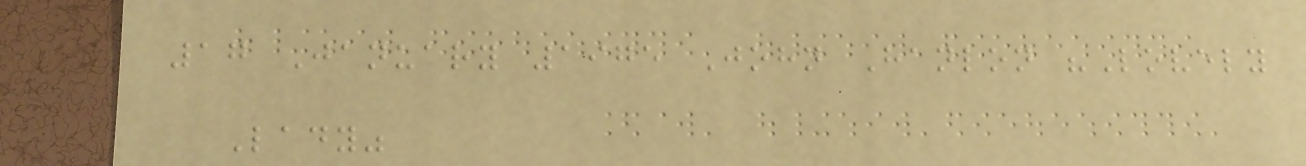17 January 1975 John Hanlon "Lovely
Lady"
